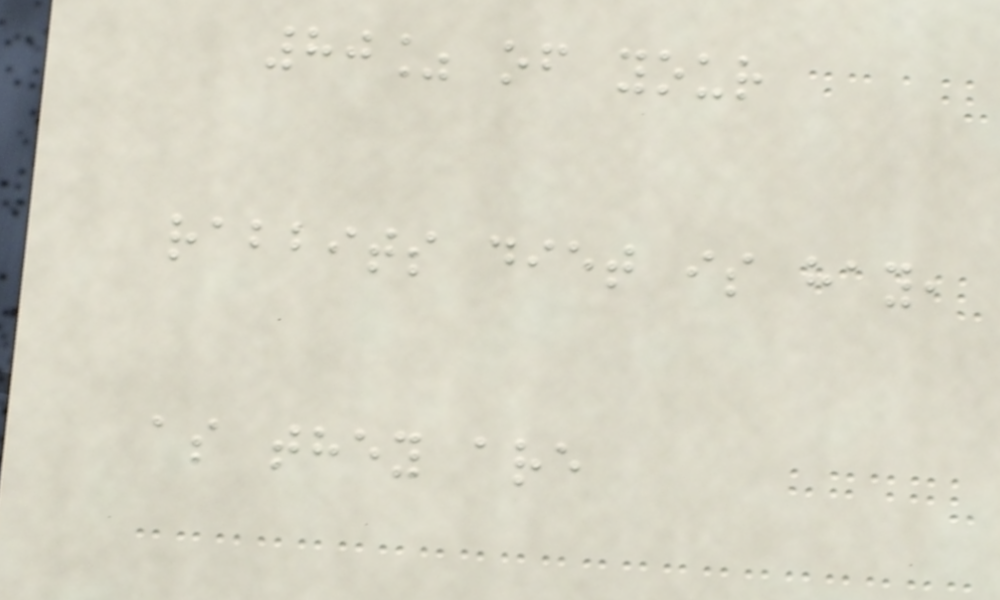80% of your
rabbits diet is hay,
as they are
